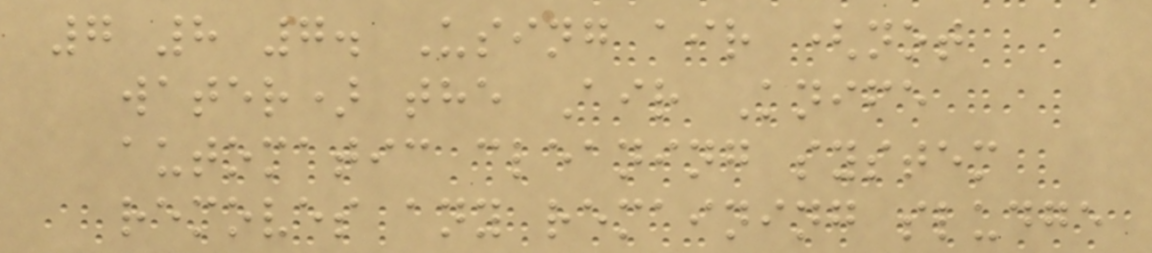7 8 7. Using air (not
water) the Air Knife
automatic cleaning system
removes any remaining sludge
